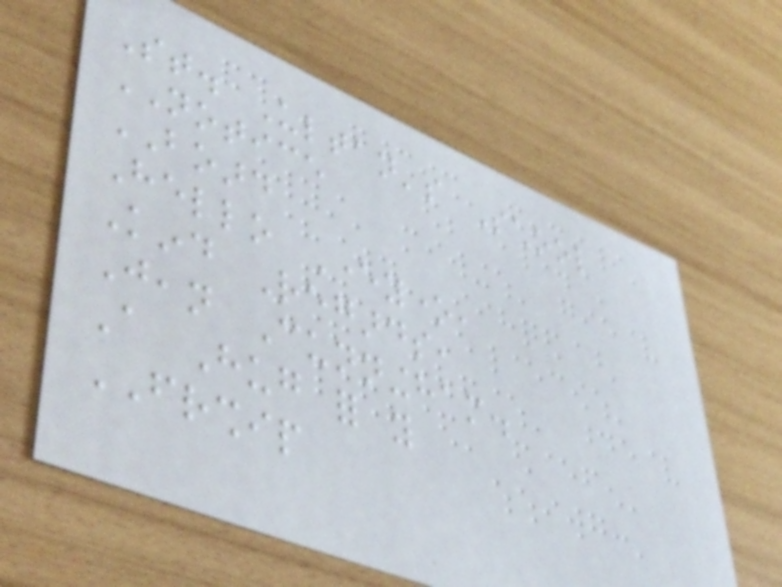St. Ultan's School
NOTICE
BOARD
Hello Everyone,
Kind Regards,
Jean Cunningham.
A Hug for you
FRIENDSHIP
